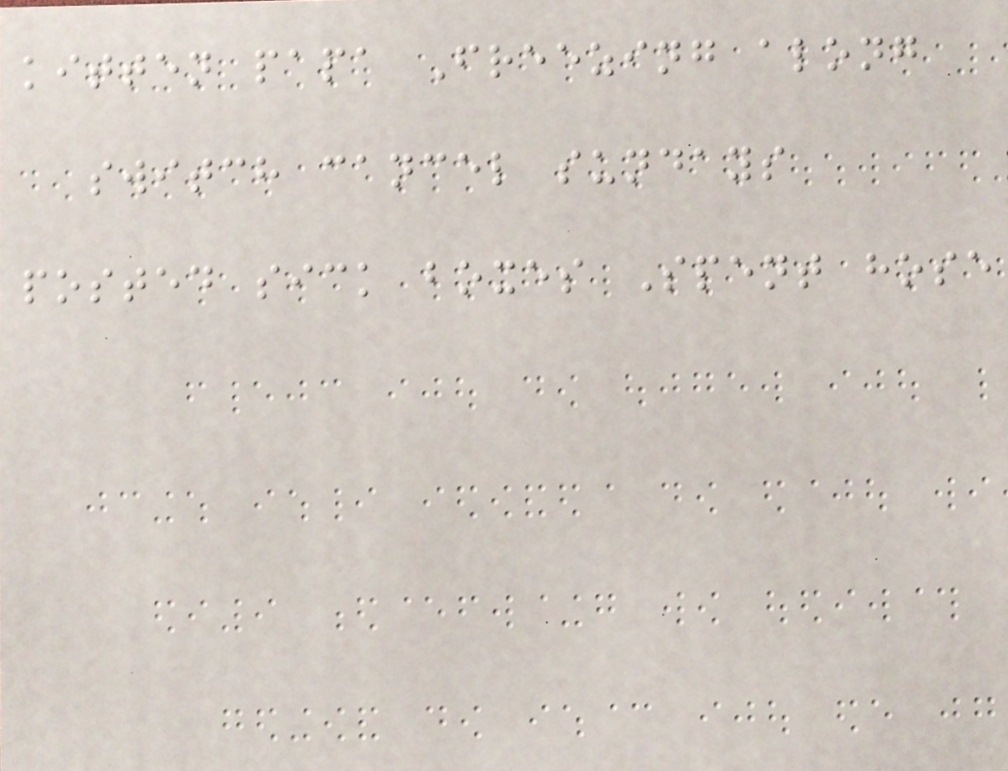kitten papa Freezing along
switch cancel sundays
posted sick boxes Spent hose
